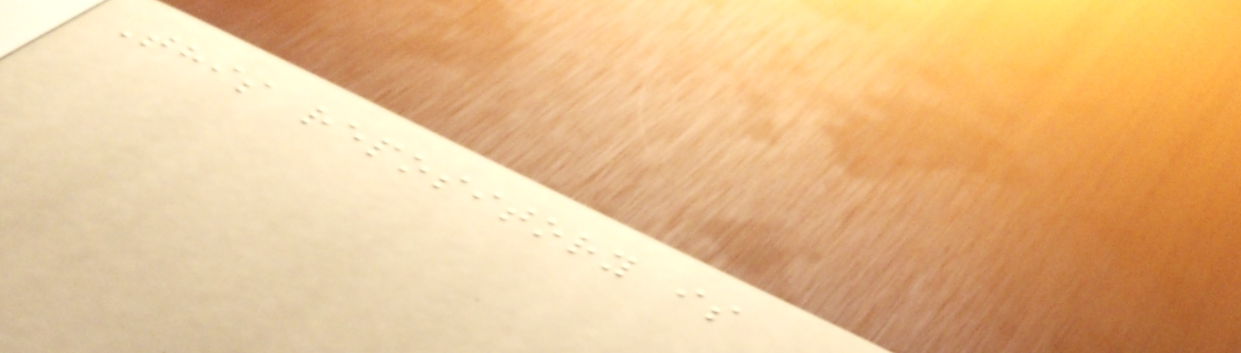This repository is
